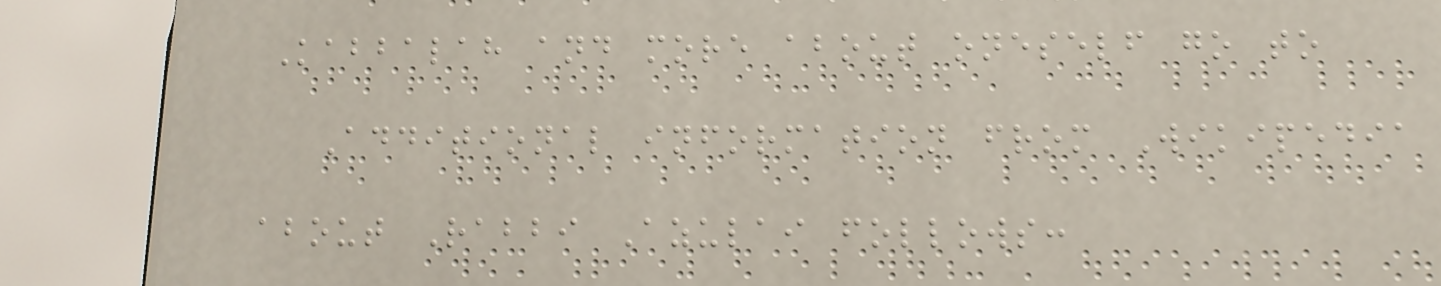Kabbalah and more about oneself go to
Additional information from Wikipedia
about Rabbi Azulai follows:
